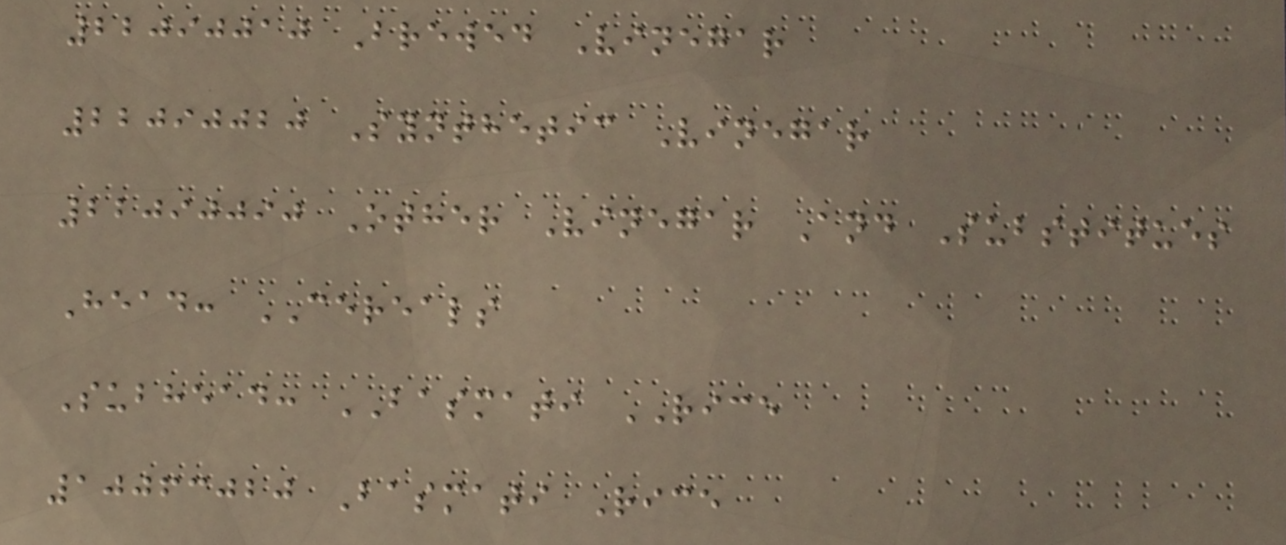22090010 Brewed Vinegar
22090020 Synthetic Vinegar
22090090 Other Vinegar And Substitues
Head: CEREALS
Subhead: BASMATI RICE
10063020 Basmati Rice
